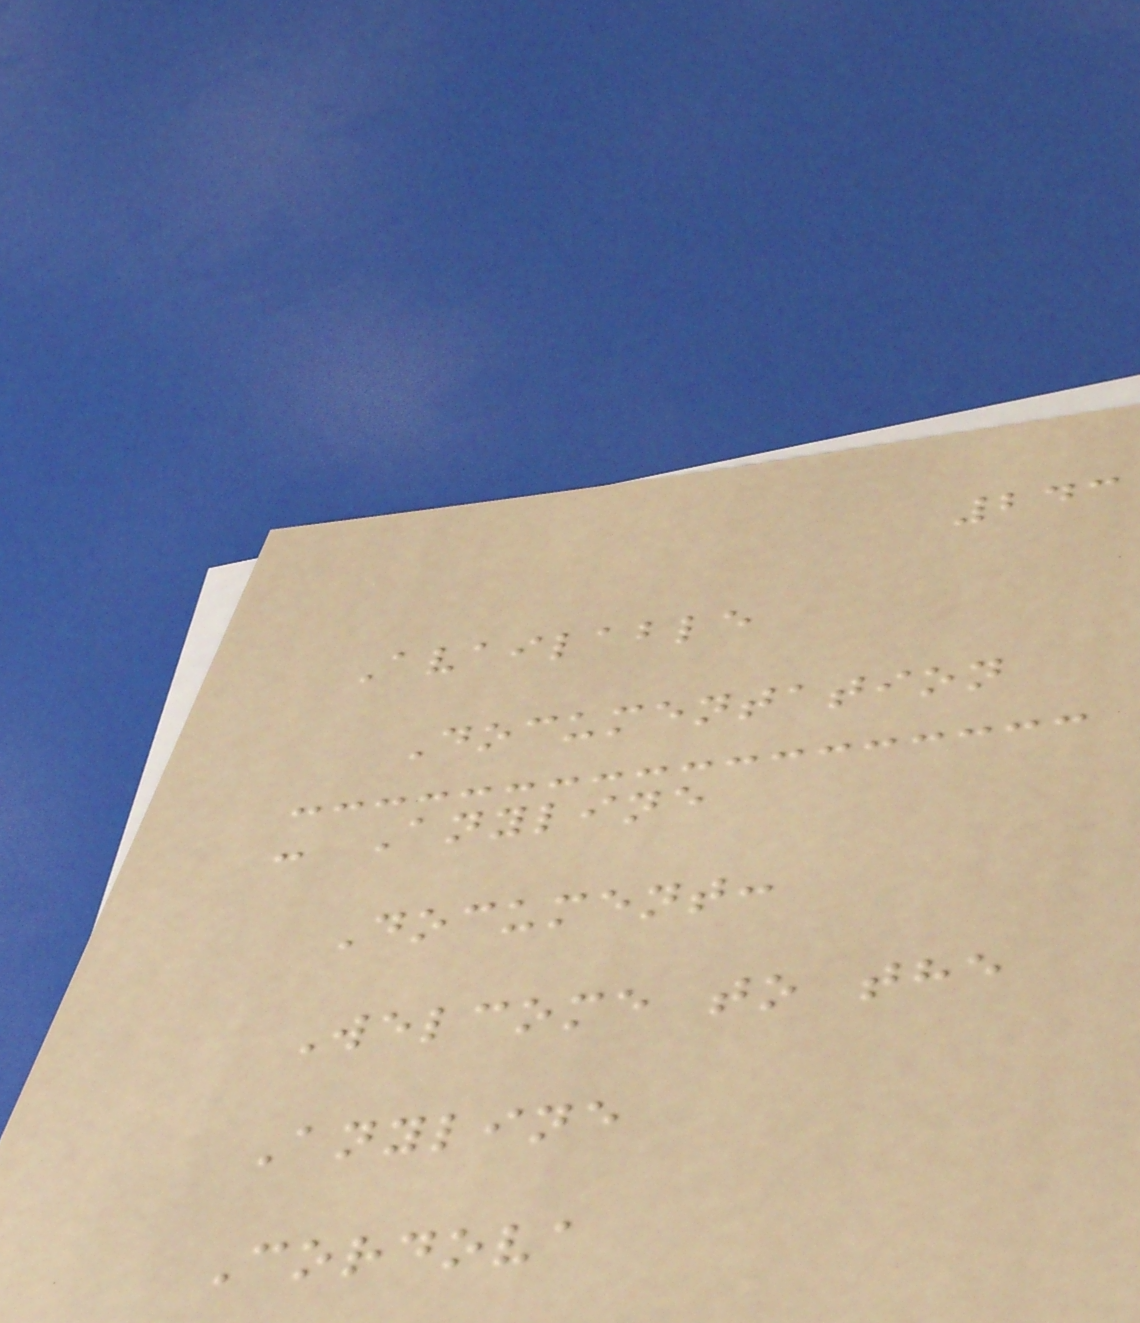243
Available
Documentation
- Anyline
Document:
Welcome to the
Anyline
Cordova
